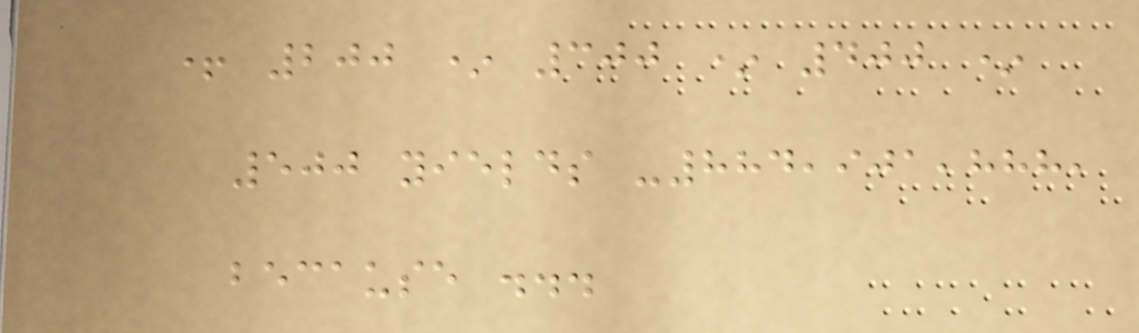+ 200 * 300 * 400 *
500 yields -884,901,888,
because ...
